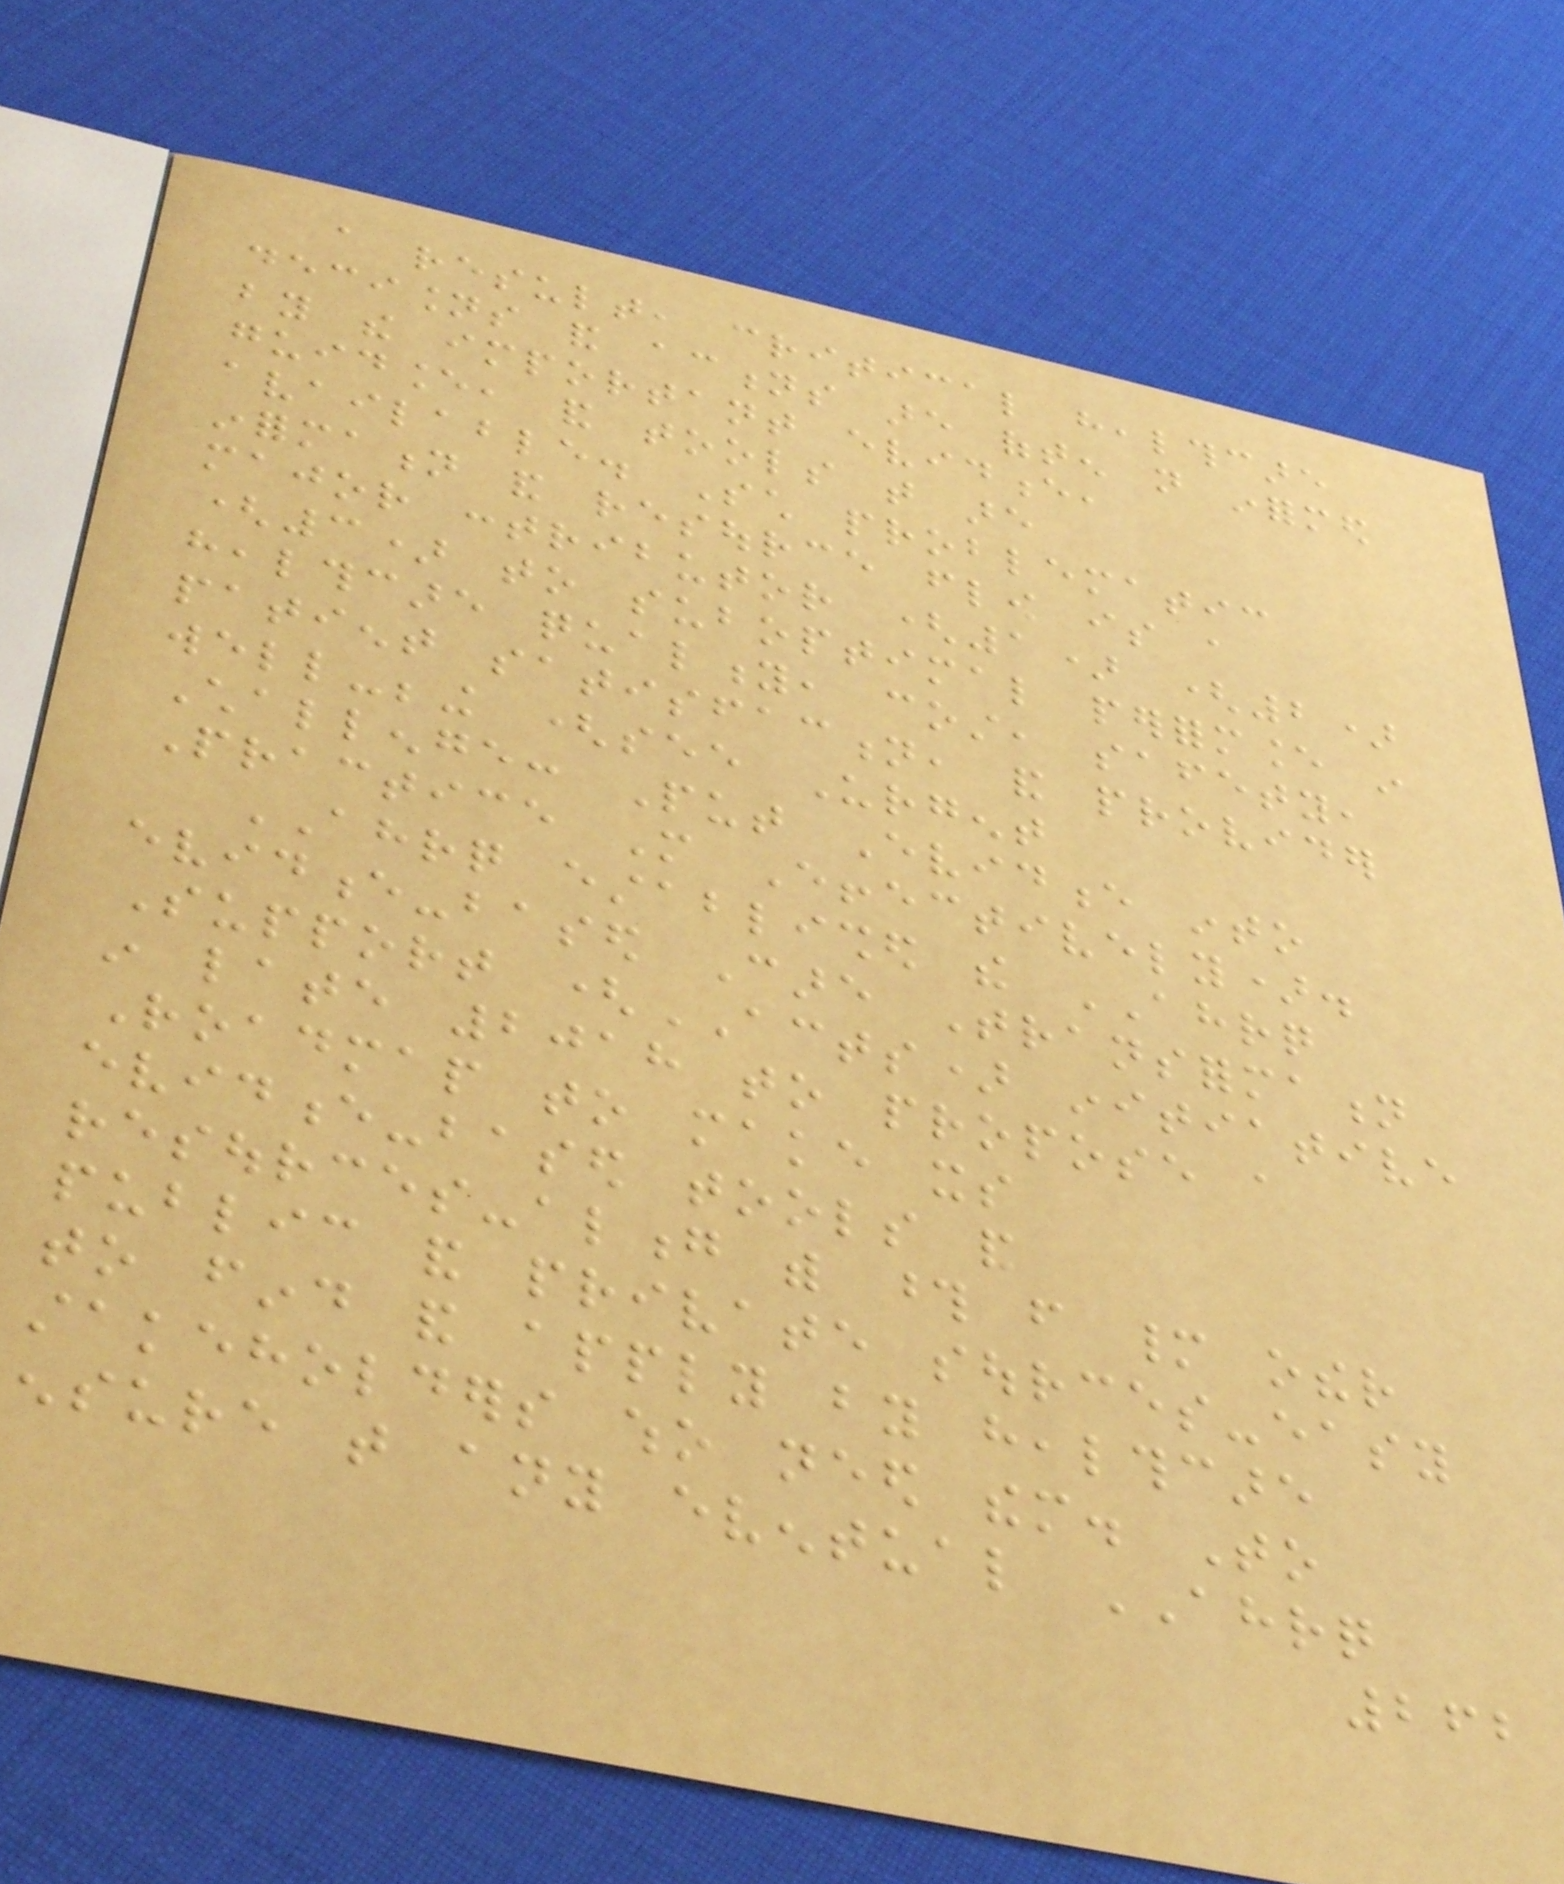a result, critical healthcare
decisions and actions are often not informed
by the important evidence,
guidance, and tools that are
available. Such problematic
information and resource flow is a
major contributor (1) (2)
(3) to suboptimal performance in
healthcare quality, cost, safety,
patient satisfaction, and provider
well-being (see Urgent
Challenge: Put Evidence into
Practice More Effectively).
AHRQ established the AHRQ
evidence-based Care Transformation
Support (ACTS) initiative
in late 2018 to propose a
Roadmap to make its
evidence-based tools and
resources-along with those from many other
public and private sources-easy
to find and apply by healthcare
stakeholders who need them. To
ensure that any eventual AHRQ
262
